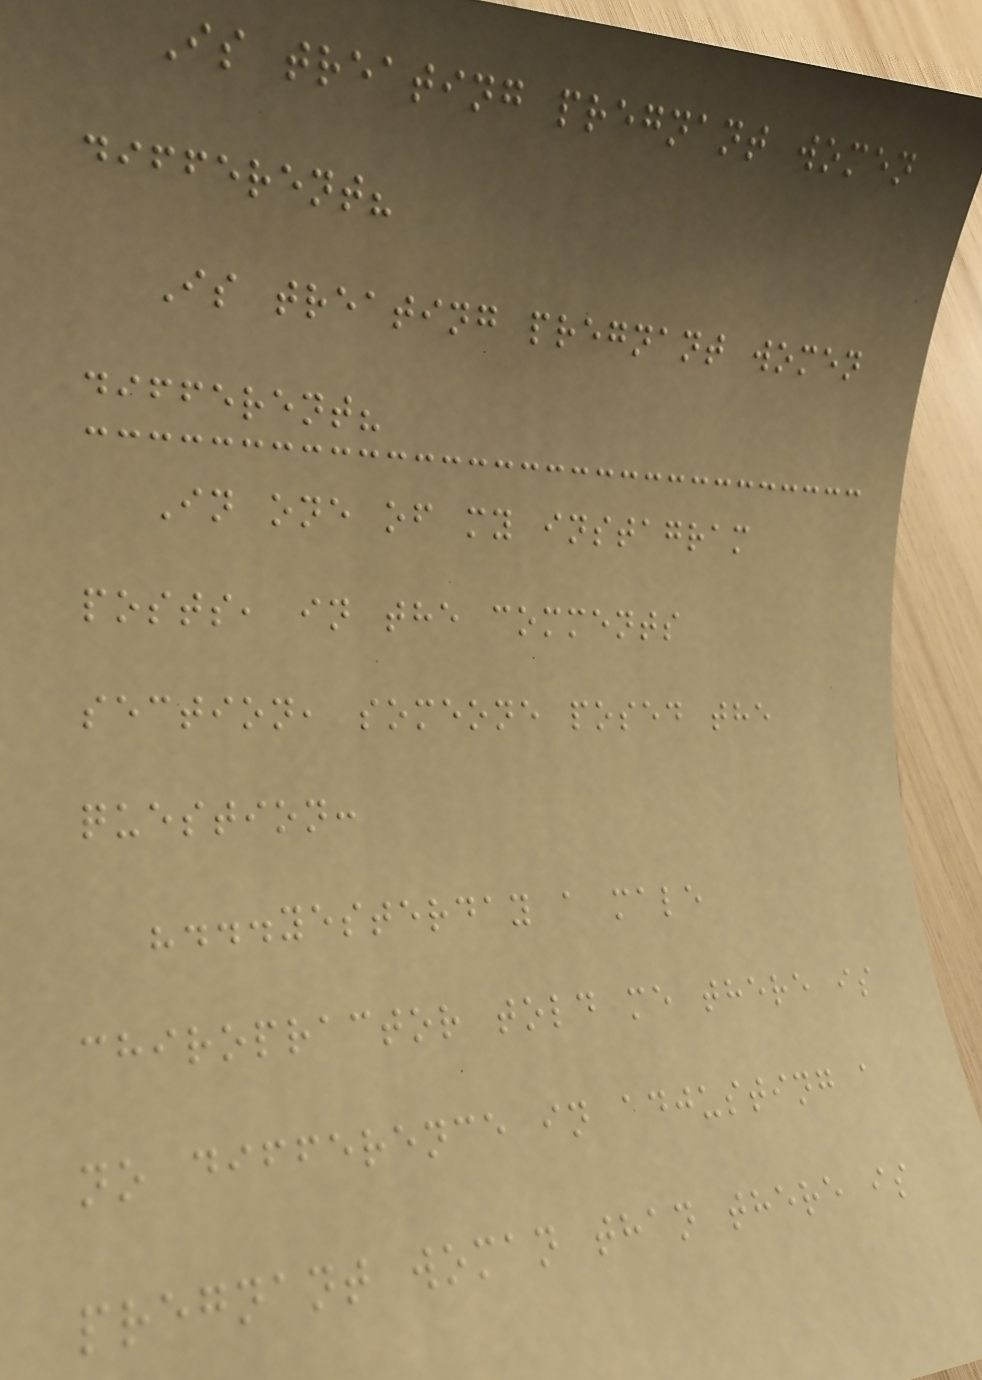Is treating pregnant women
different?
Is treating pregnant women
different?
In one of my instagram
posts, in the comments
section, someone posed the
question:
"...yesterday a male
chiropractor told me there is
no difference in adjusting a
pregnant woman than there is
